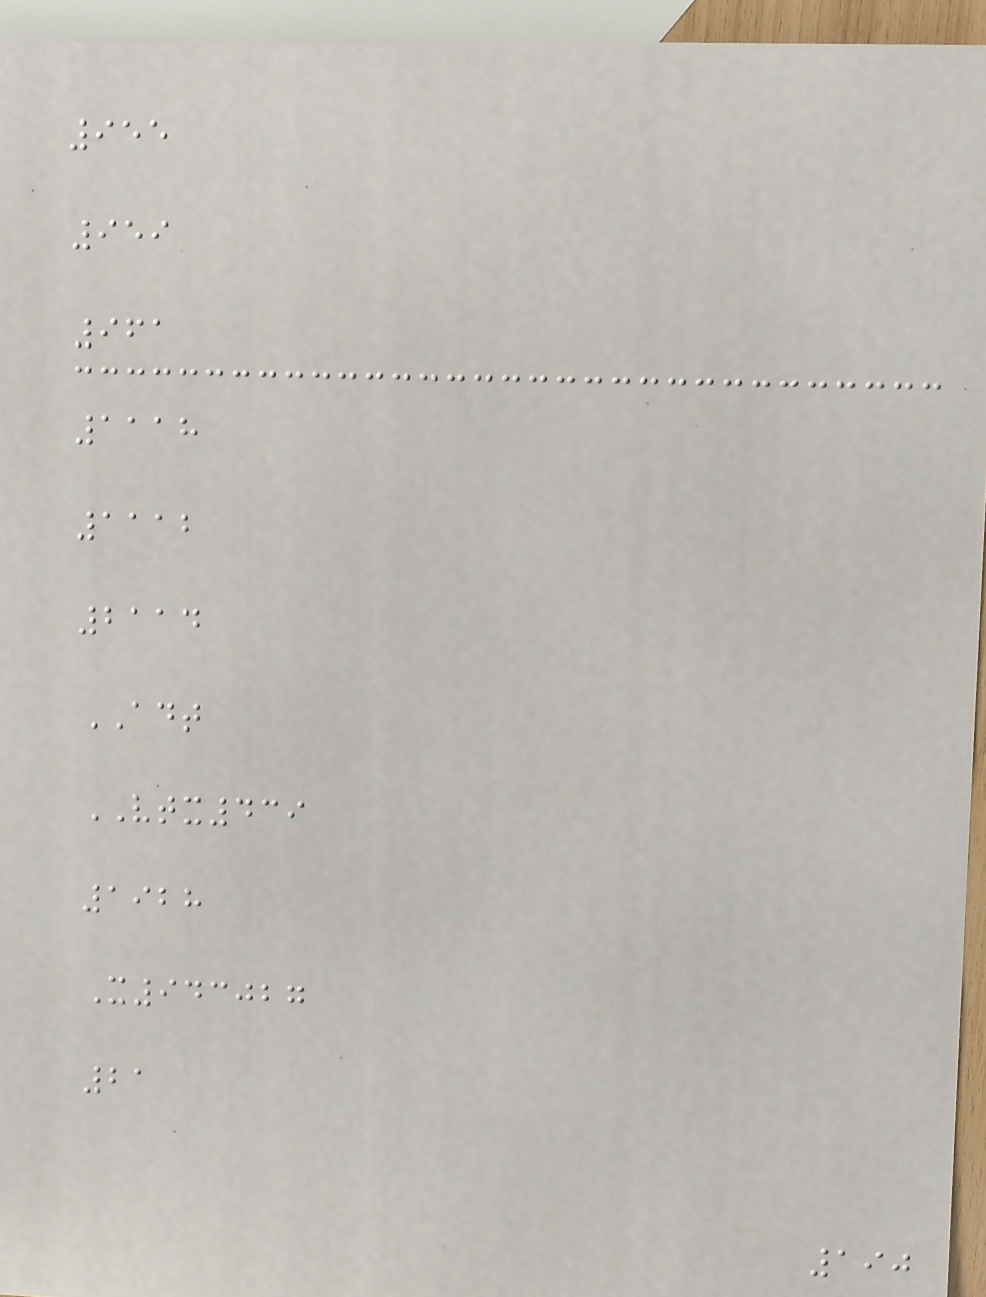955
959
961
1118
1112
2114
ADT
VTX439
1928
X943027
21
190
